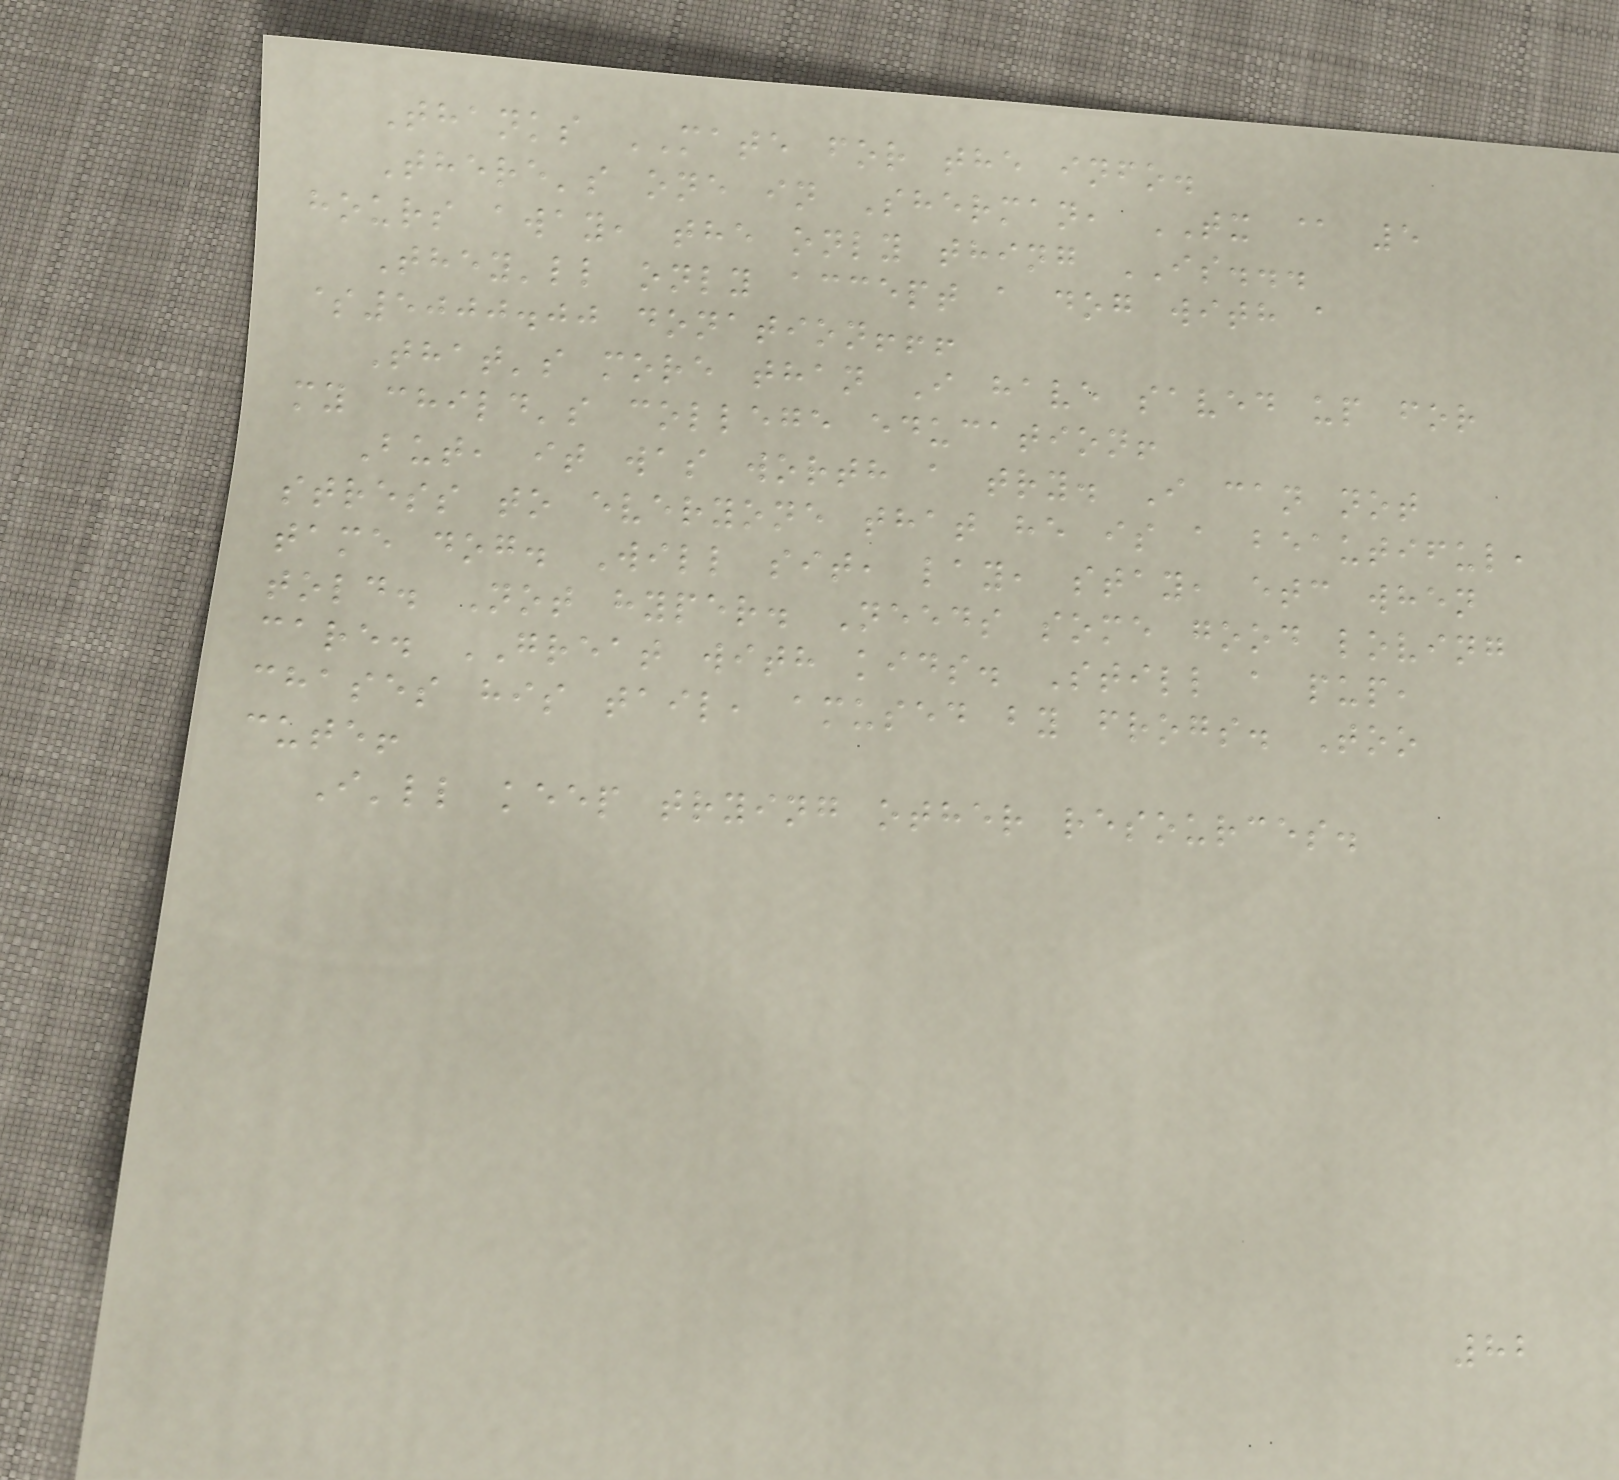Thanks MATE for the info.
There's one in Sherman, TX @ 5
hours away, the only thing IS...
They'll only accept a dog with a
$5000.00 donation!!!
That's more than I have saved up for
my child's college education!
But, it was worth a try. I can not
stress to everyone that he is a beautiful,
tame dog. Will sit, lay, stay, etc when
told. Not hyper. Needs some good loving
care. GREAT with kids. Still a pup,
chases his tail, amused by frogs. Too
cute!
I'll keep trying other resources.
82
